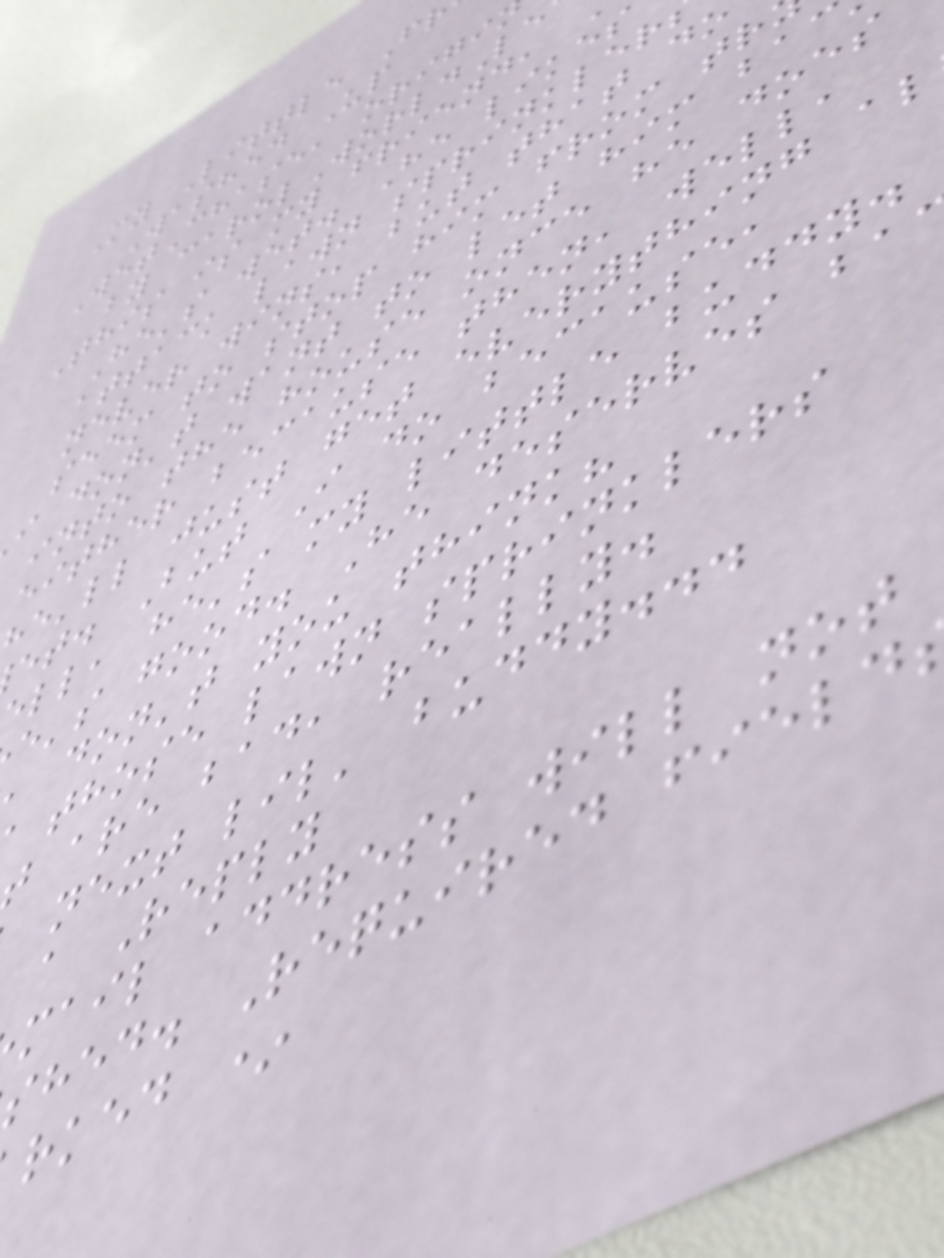My Little Fr
Washed Up
WetChase, origi
by carolWorldLe
This is my friend,
He's wet. He likes
attack lawn sprinkler
never wins, but that do
seem to stop him from tr
i don't want to let him ba
into the house once he does
either because then, well,
e'll just get everything al
et. But I do because,
ll, he's my little buddy.
e's good. He deserves ba
don't you think?
those lawn sprinklers
are bad, really.
next lil' buddy...
a Reply
mail address will not
shed. Required field
rked *
